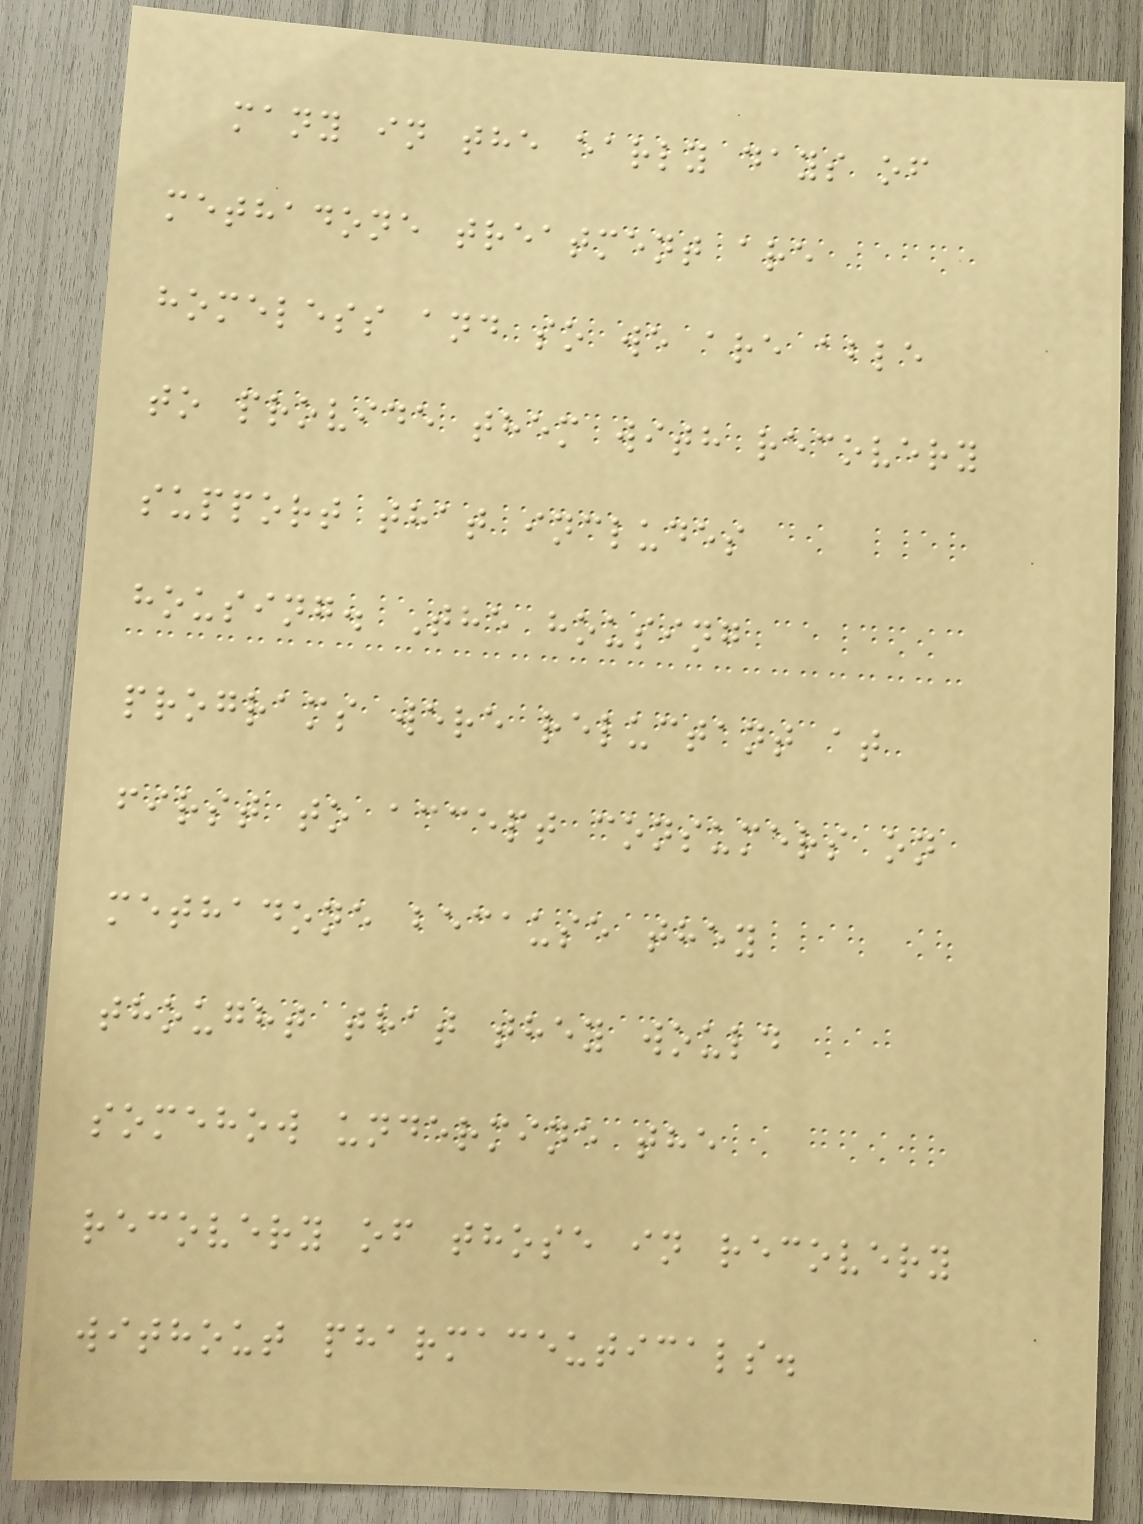many in the early days of
methadone treatment are
homeless and so we are able
to provide them with recovery
support that includes
housing. The housing
programs were reluctant at
first to accept consumers on
methadone because they
thought that they would
somehow undermine the
recovery of those in recovery
without pharmaceuticals.
